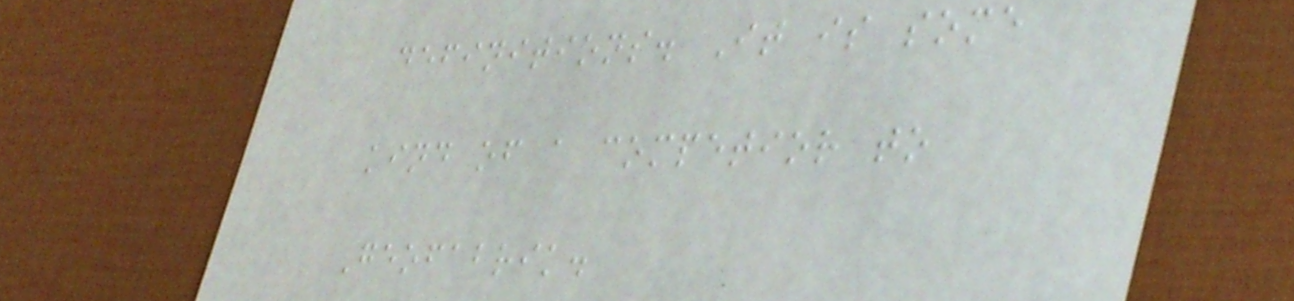definitions. It is some
kind of a competior to
Geofabrik.
